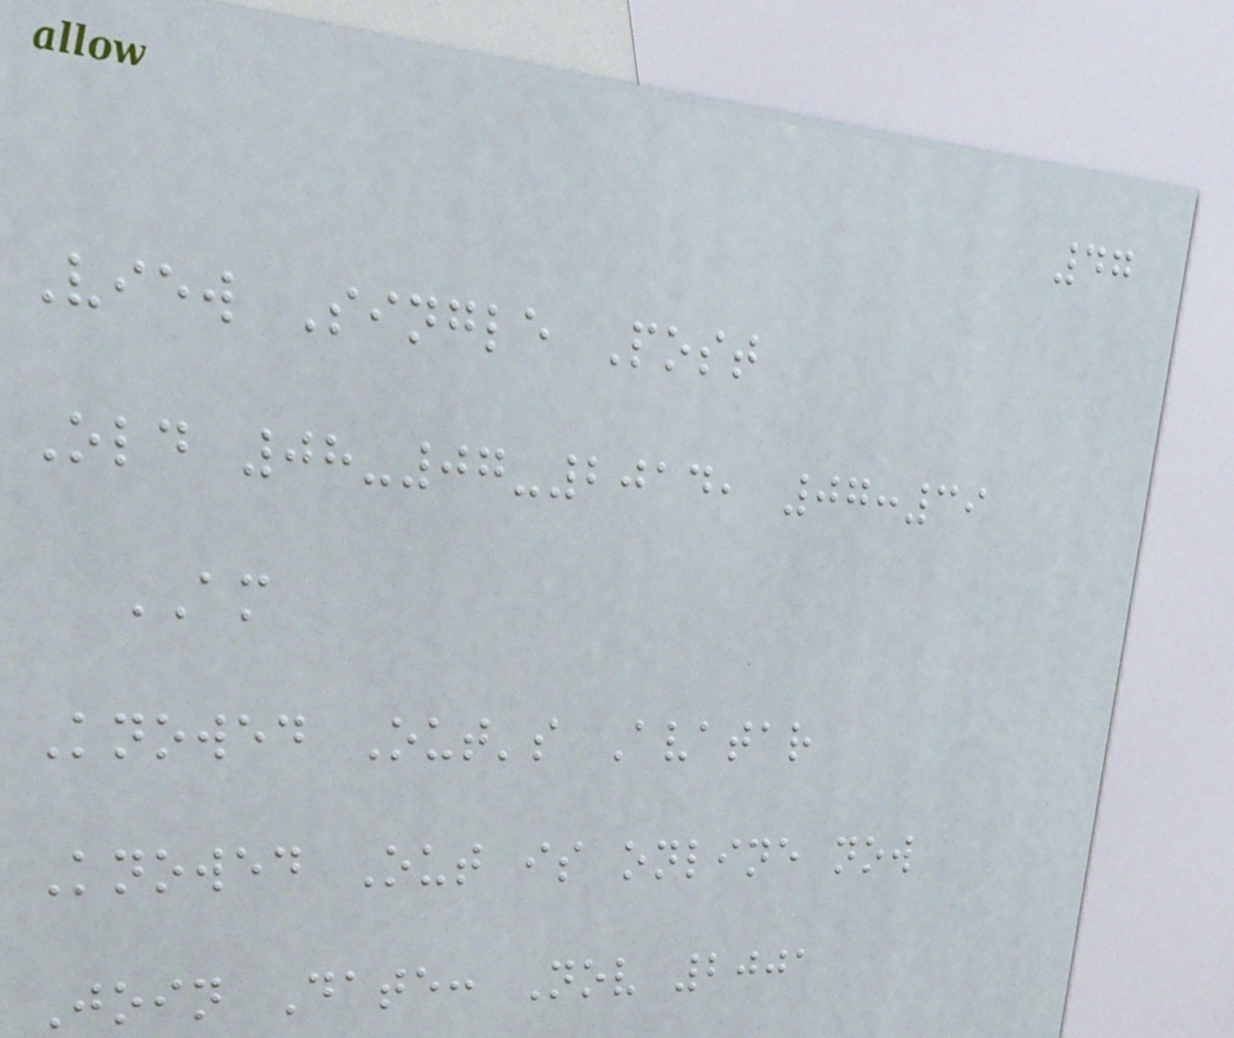47
View Single Post
Old 08-07-2014, 07:39
AM
Knowed Out's Avatar
Knowed Out is online now
Join Date: Nov 2001
